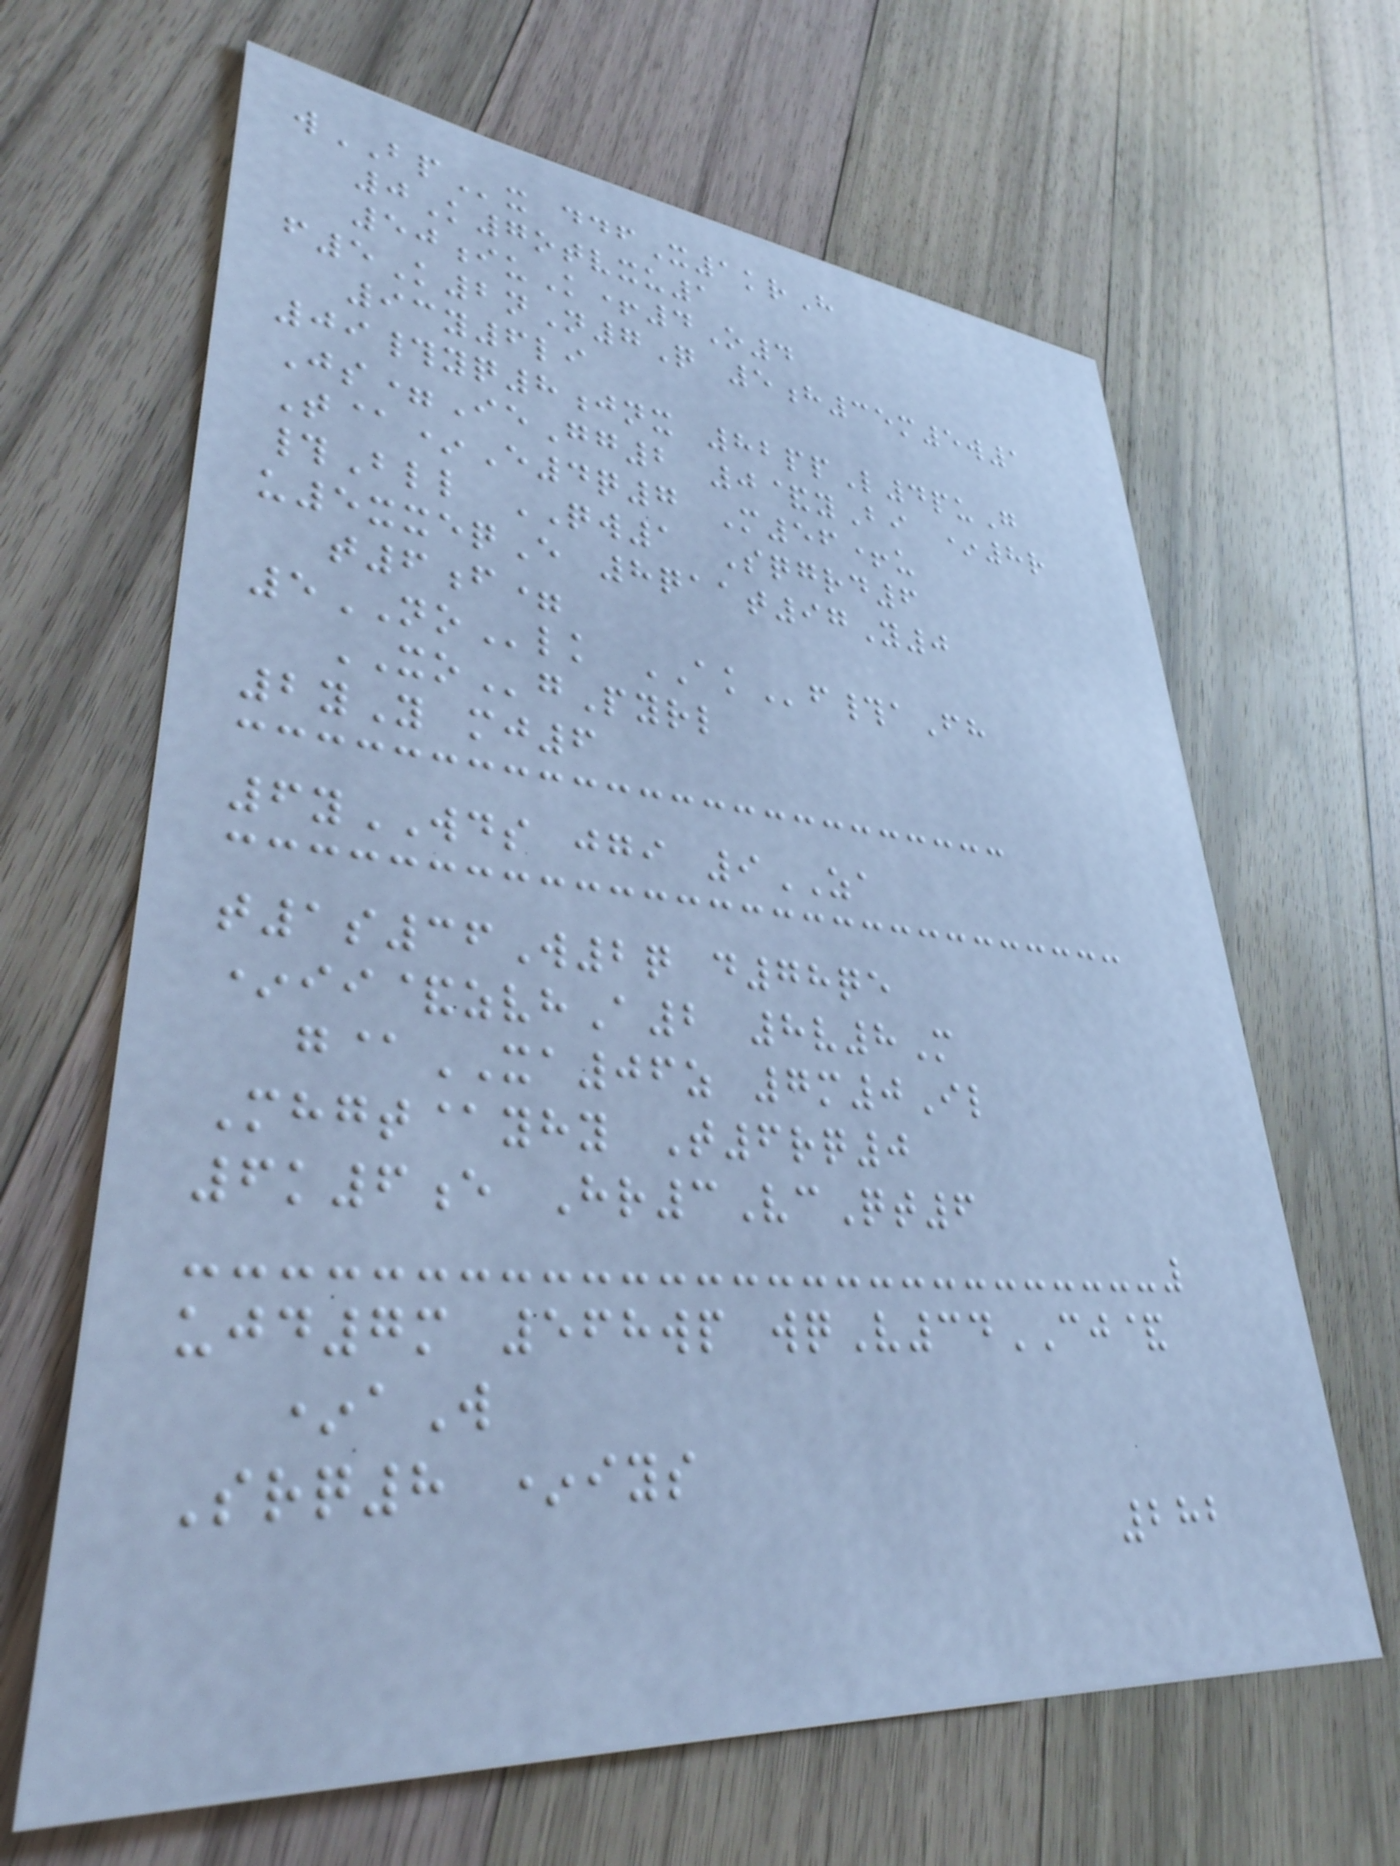wBPx ddfX1krH
0K7otvxu1
50iuK+4O4
f5K2nN7Q 5h35m5w1
93y6li
09#yq8jnx 82ppL4puG
Js=IeGg2 0&yBi *8r
T@*E4q7 M56+u
#Bll QW1 Sqgrd6
u5xxeqE 8qaat97Y0
t6f=
5NOlk AKf#aFh
XOgPyrl
2yY mj6
6yWDS jgi 9ZA
t1s36W2q d78qe
*ii&zvhA2 8v8M
g@XA06z 7m0Il
Mhgt@yhy T6rq0
6k6e Hr3VcQt6
ujd7m 568wp wqV34CJ&
*aW
Srq8 *iys
282
